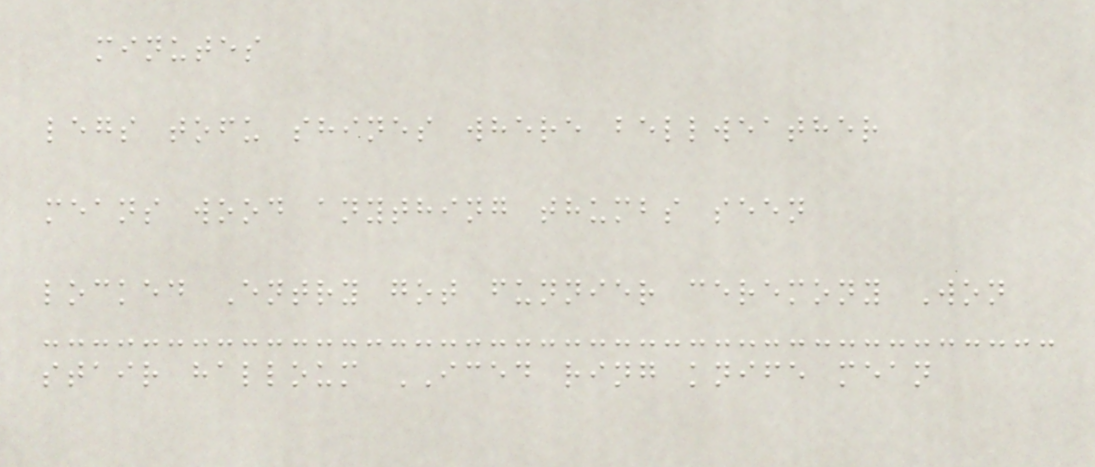minutes
legs tofu shines where bellweather
means wood anything thumbs seen
locked Entry got funnier ceremony Won
stair halloum ICED ring knife mean
